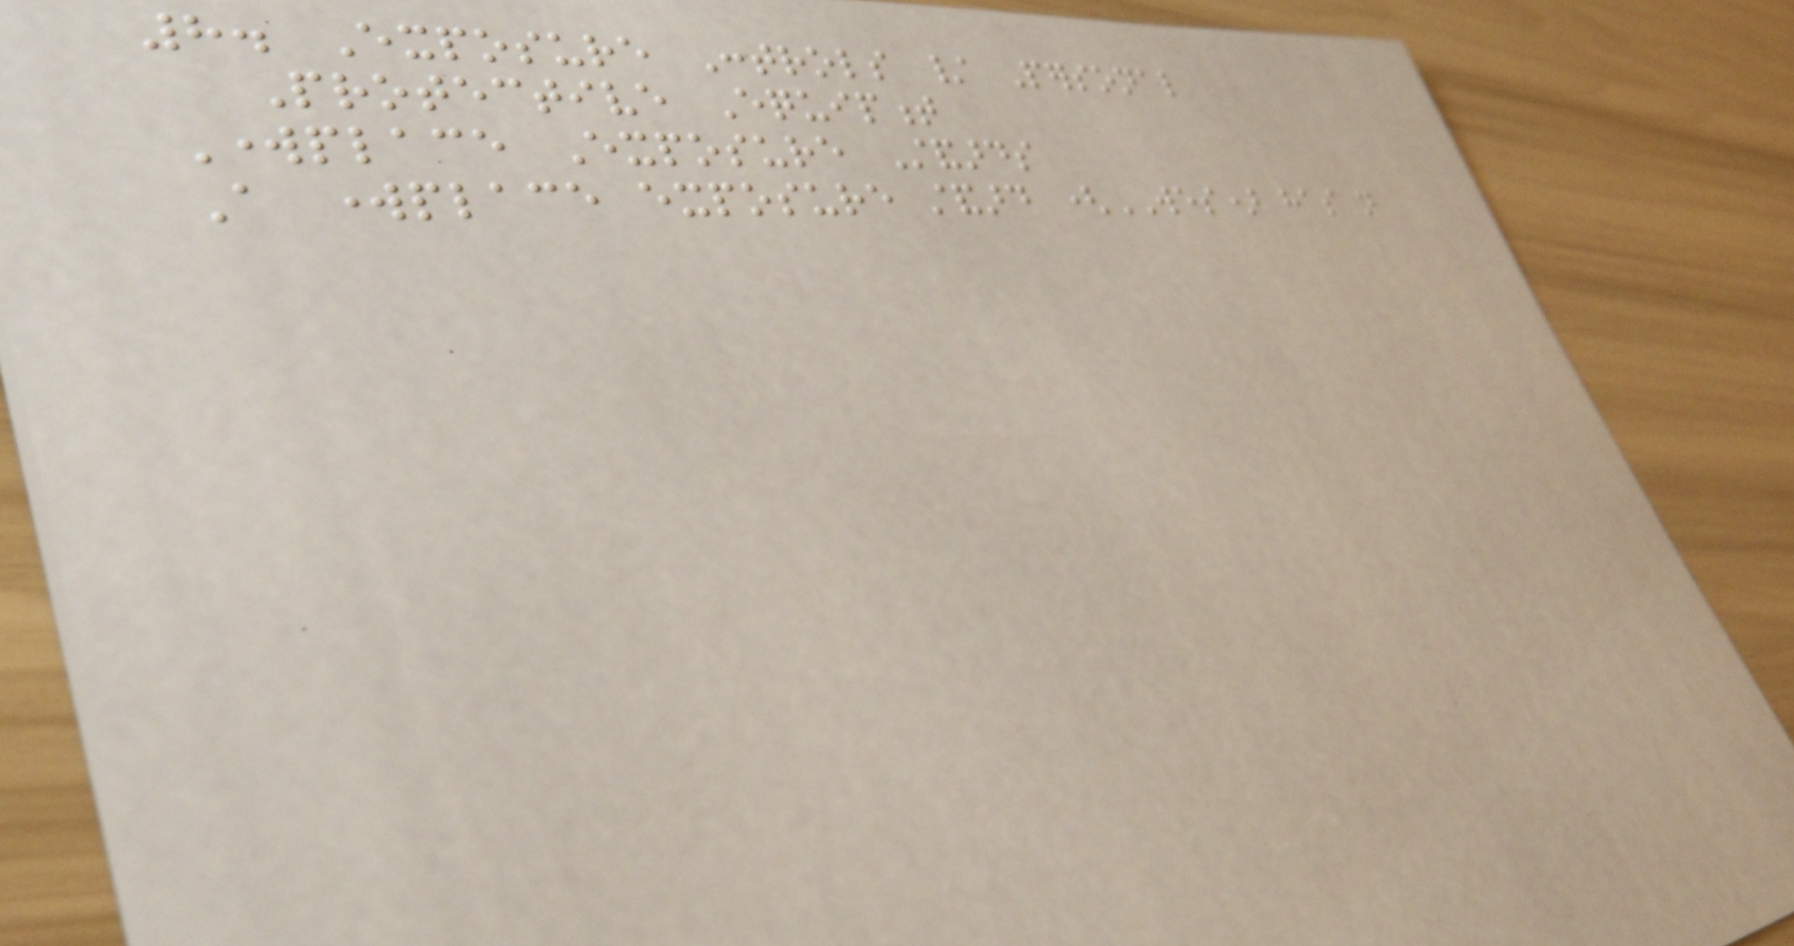8. Exposure Controls / Personal
Protective Equipment
Workplace Exposure Standards
A workplace exposure standard (WES) has not
